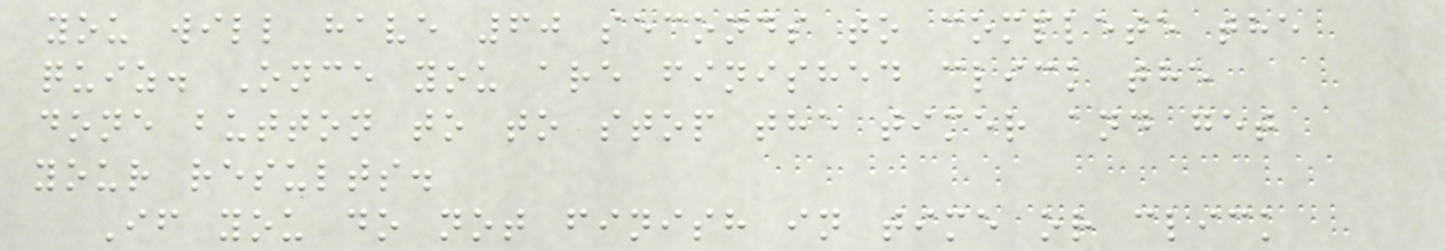you will have 60 seconds to complete the
quiz. Once you are finished click the
done button to to stop the timer and get
your results.
If you do not finish in time or click
